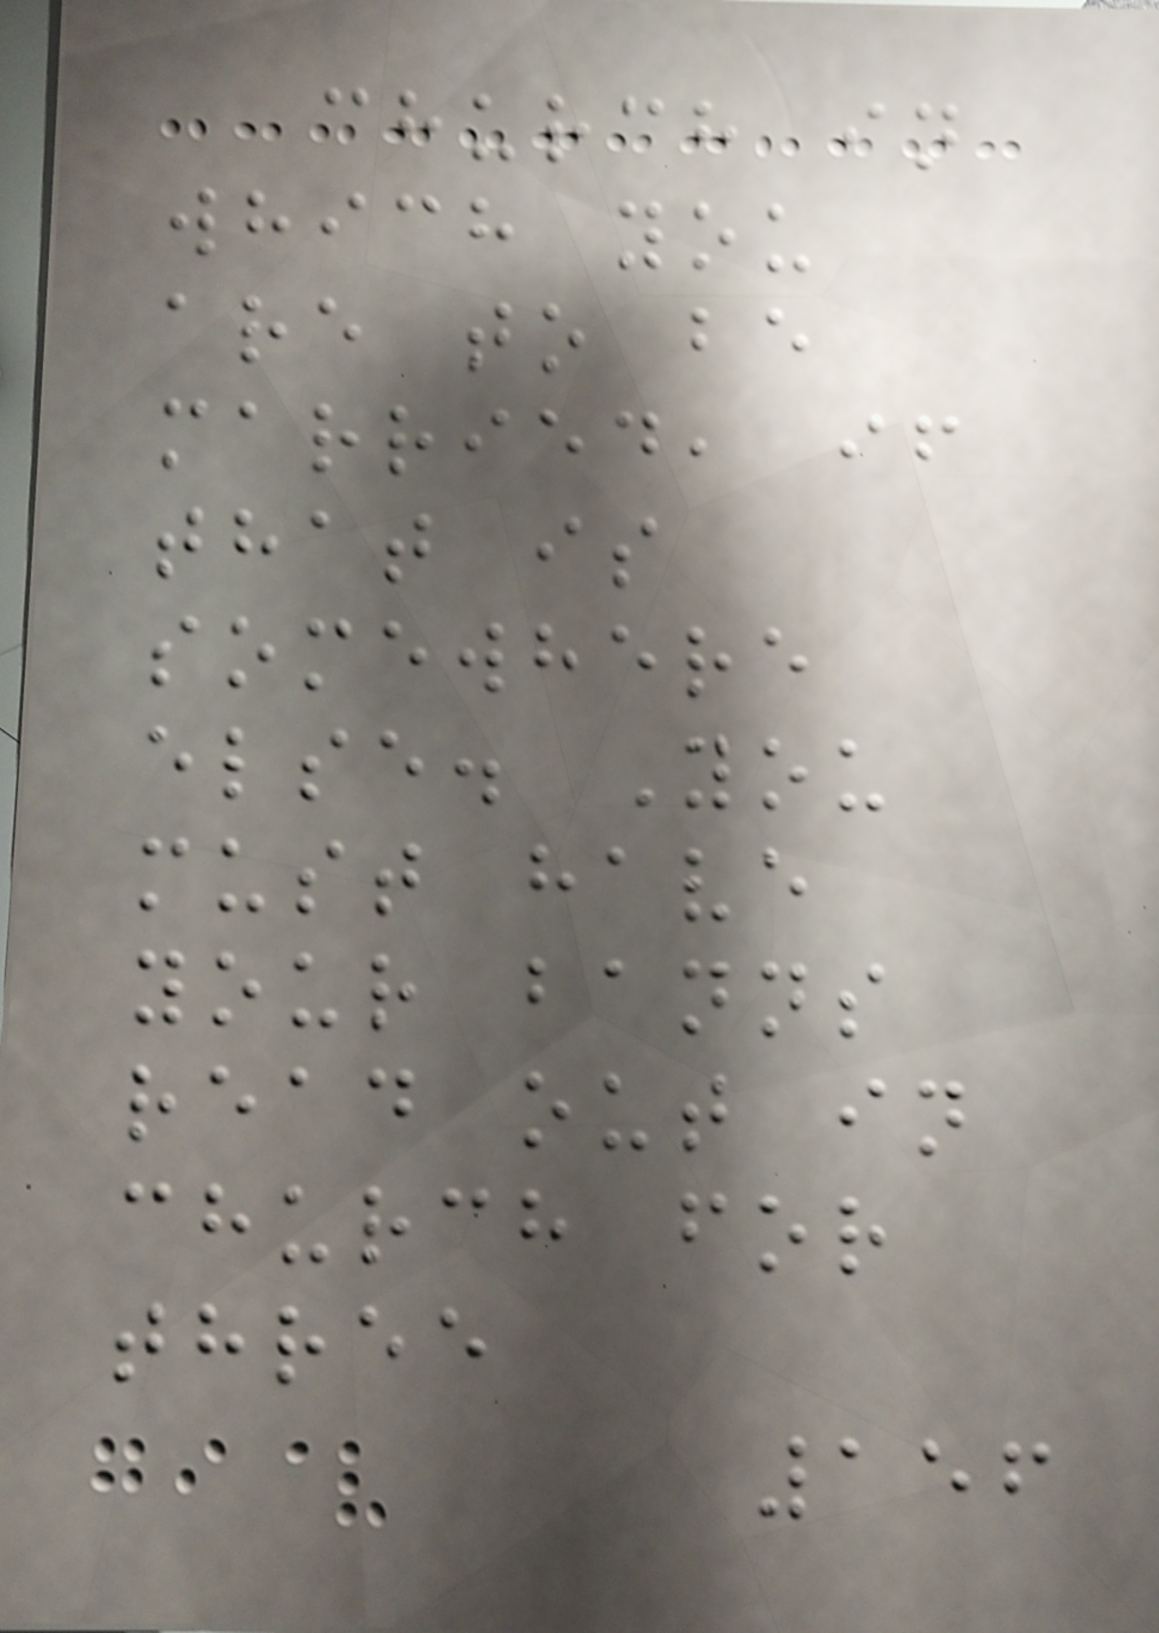church in
which you
are to be
married, if
that is
somewhere
else. You
must have
your banns
read out in
church for
three
156
